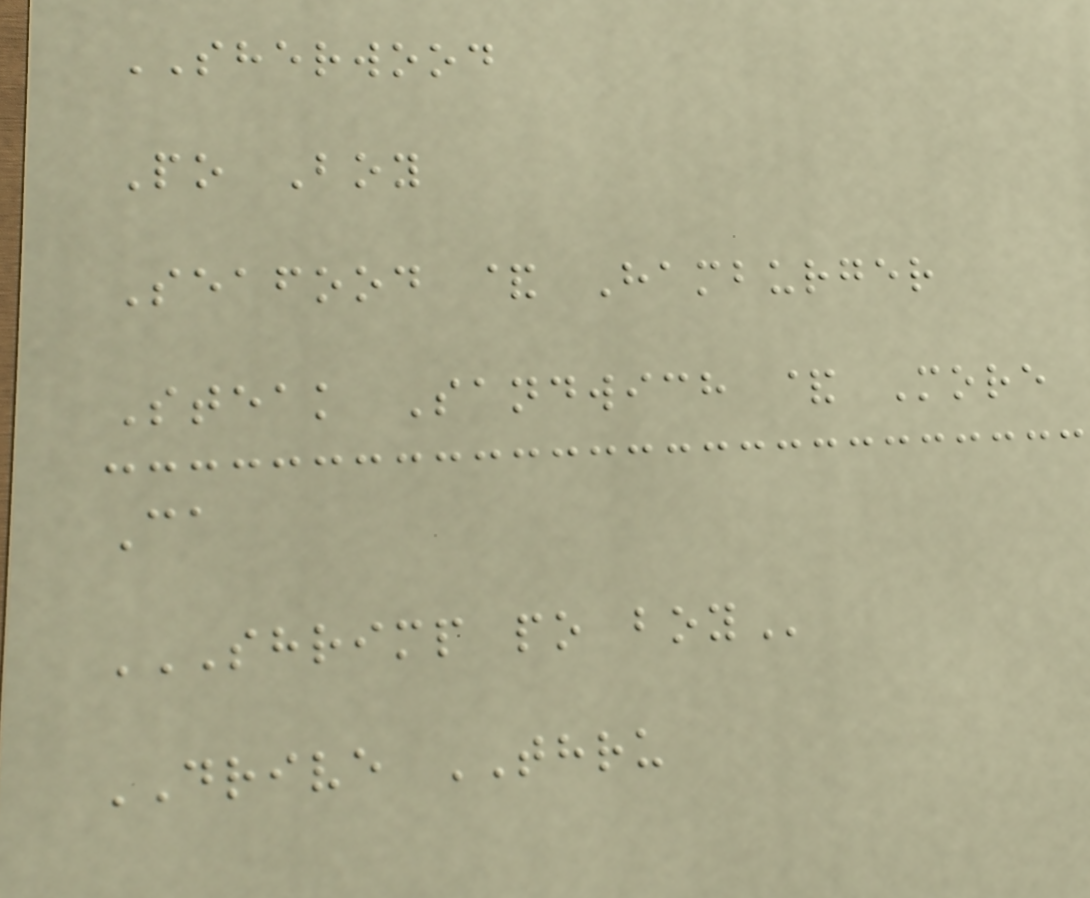SHERWOOD
Po Boy
Seafood & Hamburger
Steak Sandwich & More
Ca
SHRIMP PO BOY
DRIVE THRU
